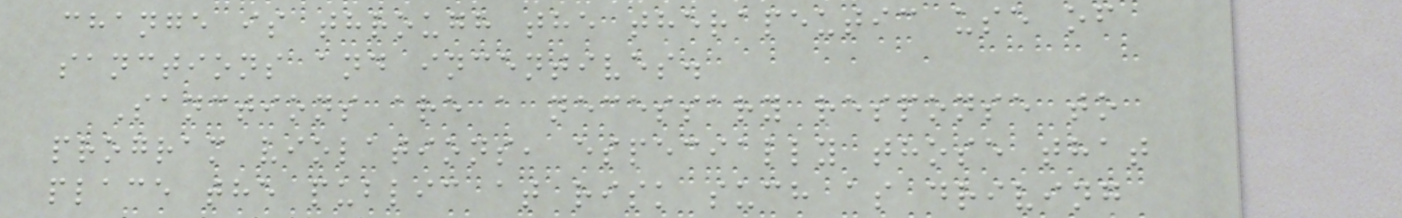change is through the therapeutic use of
sanctions and incentives.
Sanctions are a necessary response to
program violations, especially those that
place the public at risk such as driving
